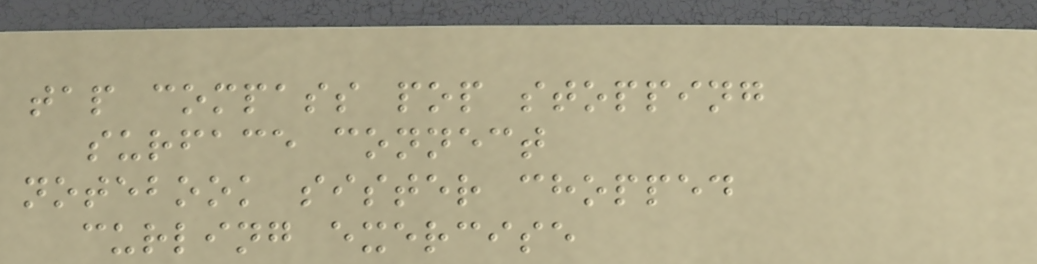tap compass pop stopping
surface connect
notebook sister chopped
curling exercise
